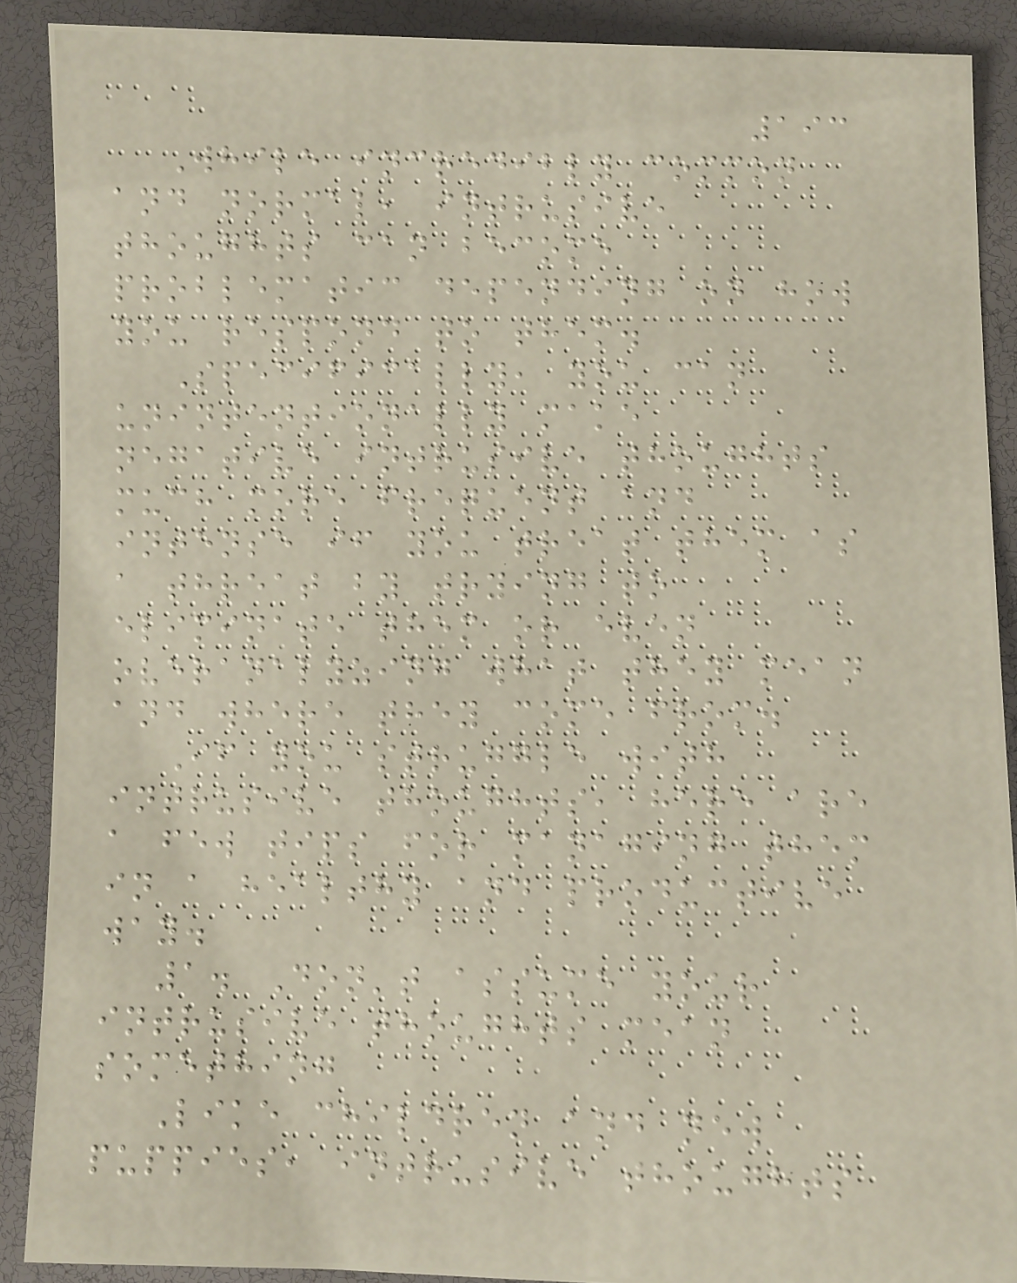193
While incredibly common
and normal, intrusive
thoughts can become
problematic depending on how
you respond to them.
Specifically, you can
unintentionally make
negative intrusive thoughts
much more frequent and
intense if you treat them as
a threat by trying to
eliminate them or even
overanalyzing what they mean
and where they come from.
If you struggle with
intrusive thoughts, here are
a few tips for managing them
in a healthy and productive
way.
1. Don't assume your
intrusive thoughts mean
something
Like children and new
puppies, intrusive thoughts
